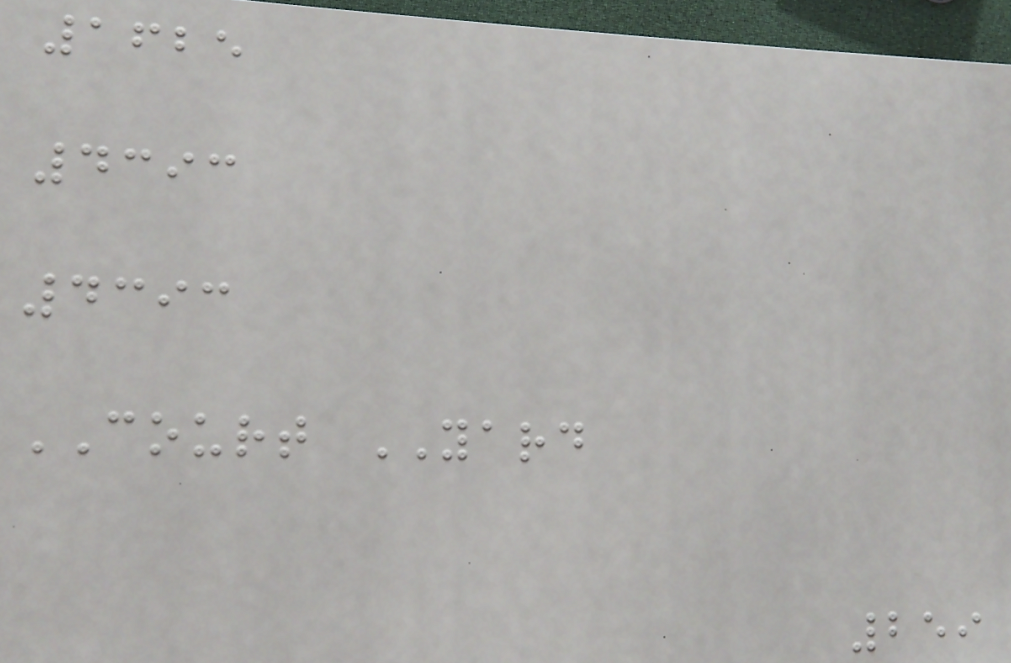1625
4393
4393
COURT YARD
259
